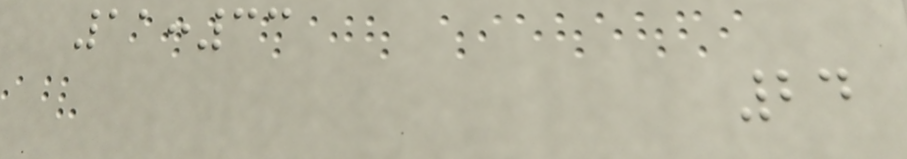11:33
24
